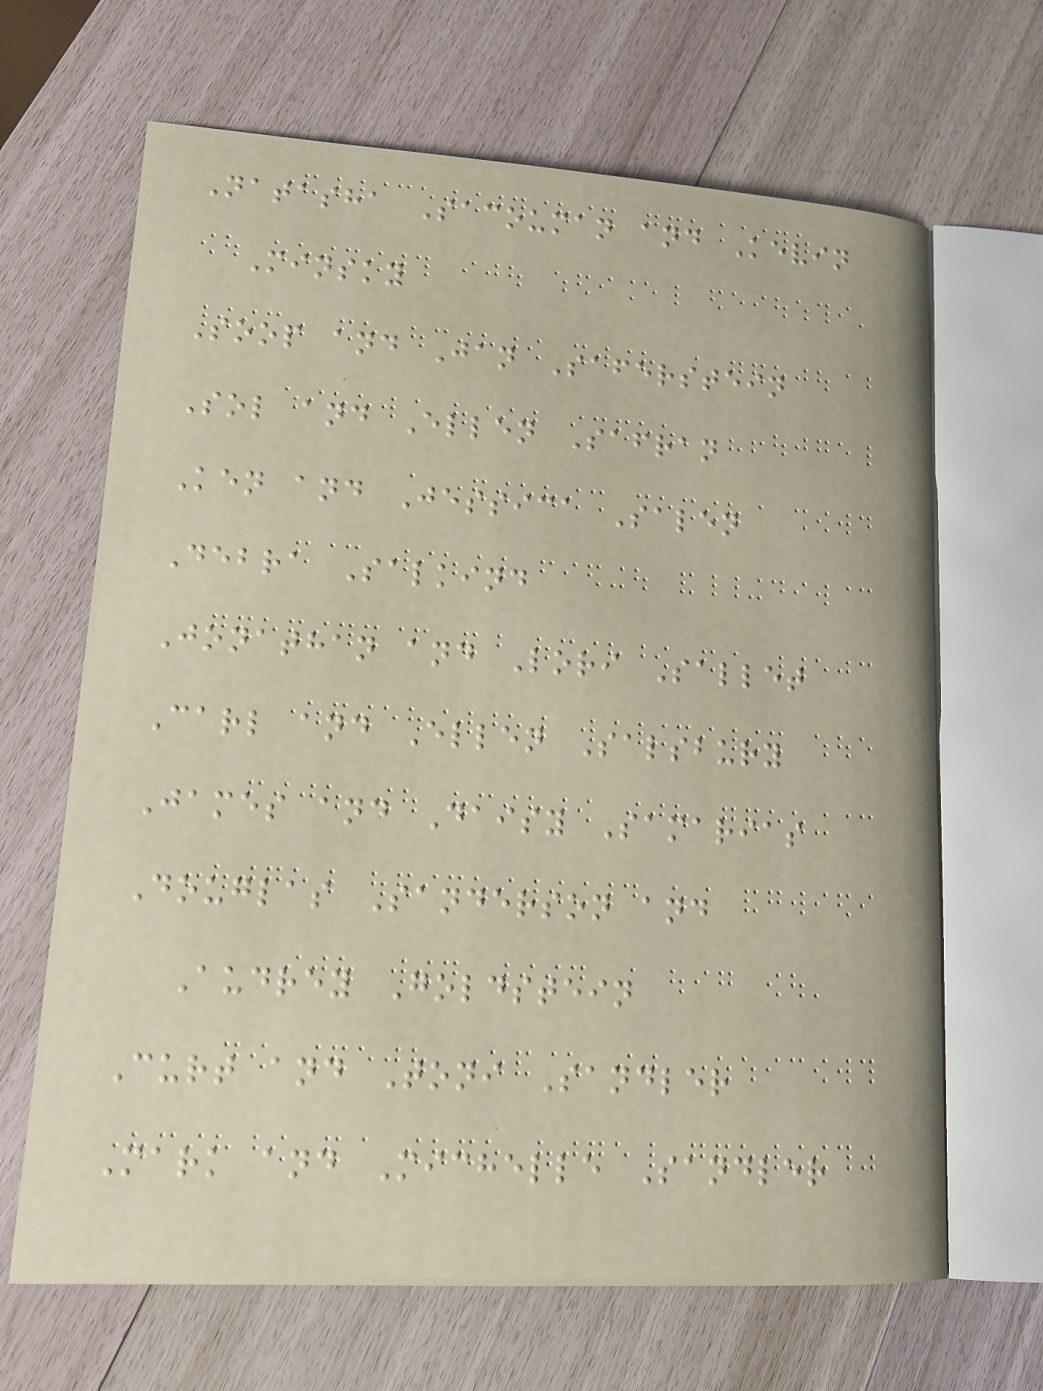Natasha Sacouman and Kevin
Minsky
Soop and Jan Saferstein
Sol and Ellen Safran
Ken and Jessica Salen
Debra Salkind
Jonathan and Lori Sallet
Carl and Ellen Salsbury
James and Daisy Samarias
Douglas Sanderson and
Audrey Goldstein
Curt and Toni Sandler
Mark and Michelle Sandler
